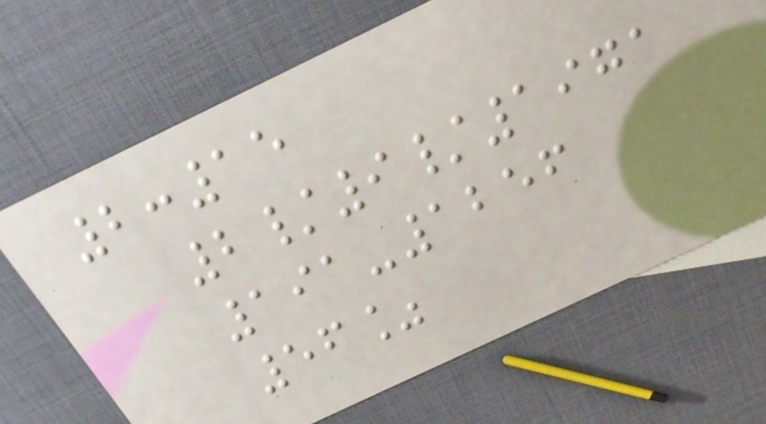2:15
2/9/1971
191-1256
56%
